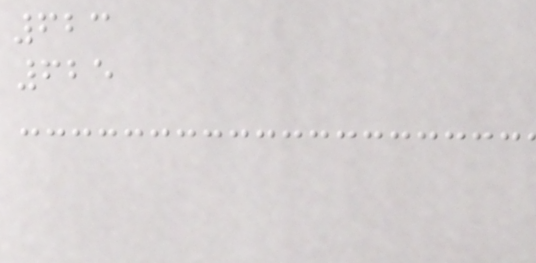623
625
